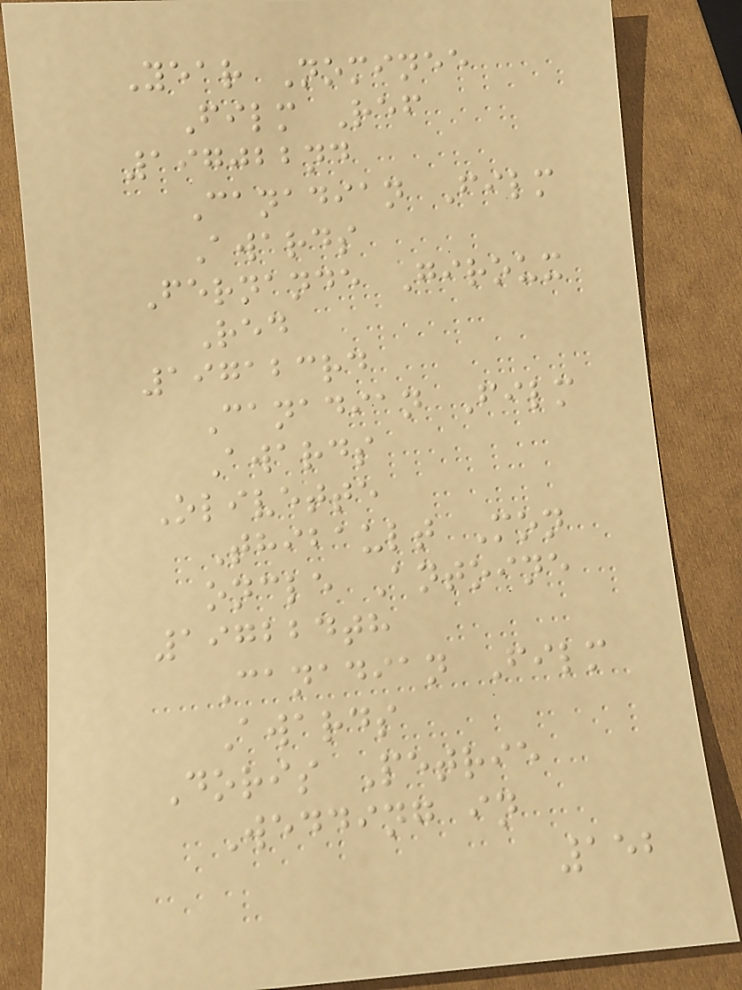Year Nominee
Film Ref
197022nd
Canadian Film
Awards
Fernande Giroux
Red
197123rd
Canadian Film
Awards
Olivette
Thibault Mon
oncle Antoine
197224th
Canadian Film
Awards
Doris Petrie
Wedding in
152
